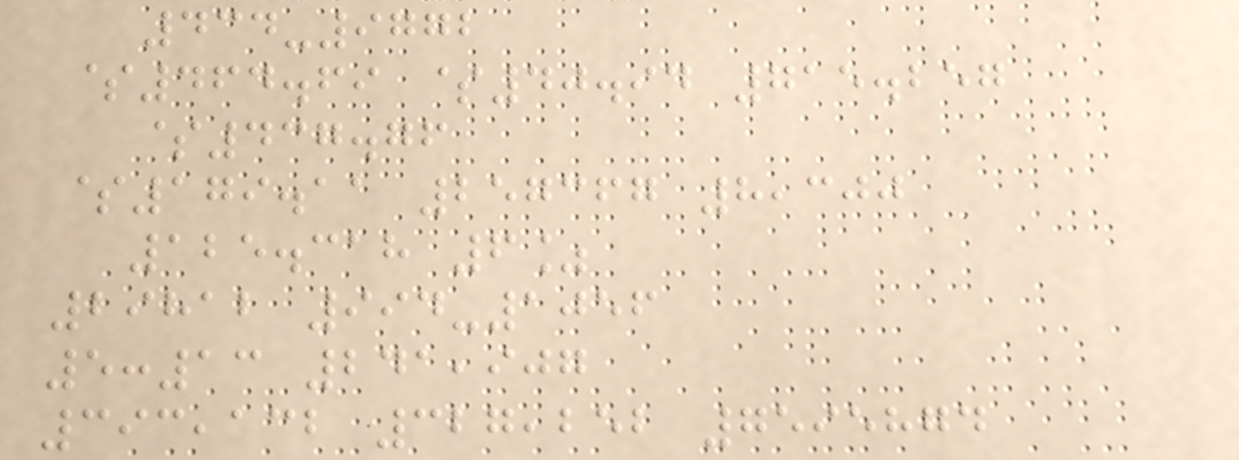434-9772
$464.69 $40.94 715.257
$437.76
$179.11 257367 8,300
125.318 6%
29812 994-1056
5:13 241,907
393,132 327,252 7595874
